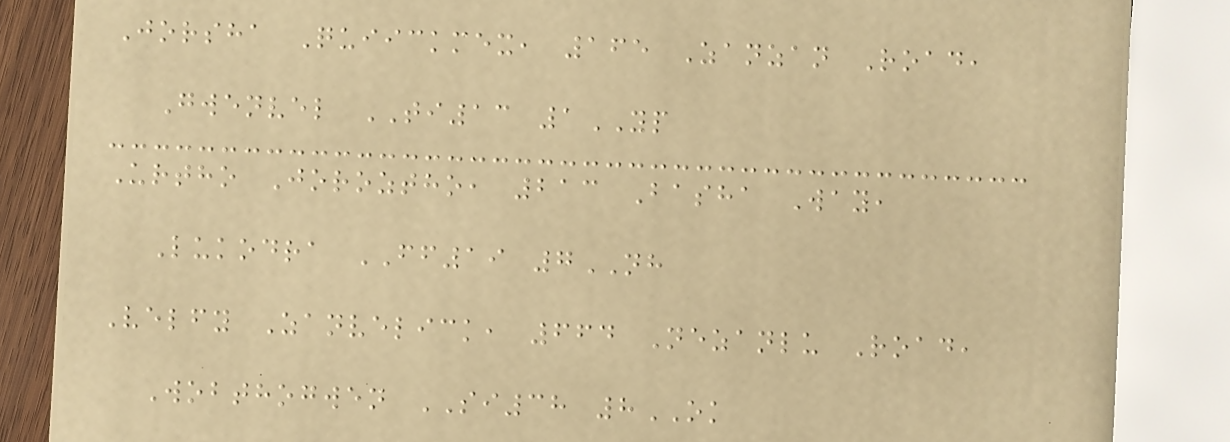Jorsha Quiickmex, 165 Zanzan Road,
Gwenvel TI13 1YP
Urtho Joroztho, 213 Basha Way,
Lukodra FF19 7NH
Velfy Zanvelick, 664 Nezanlu Road,
Wobthogwen SI38 8OK
